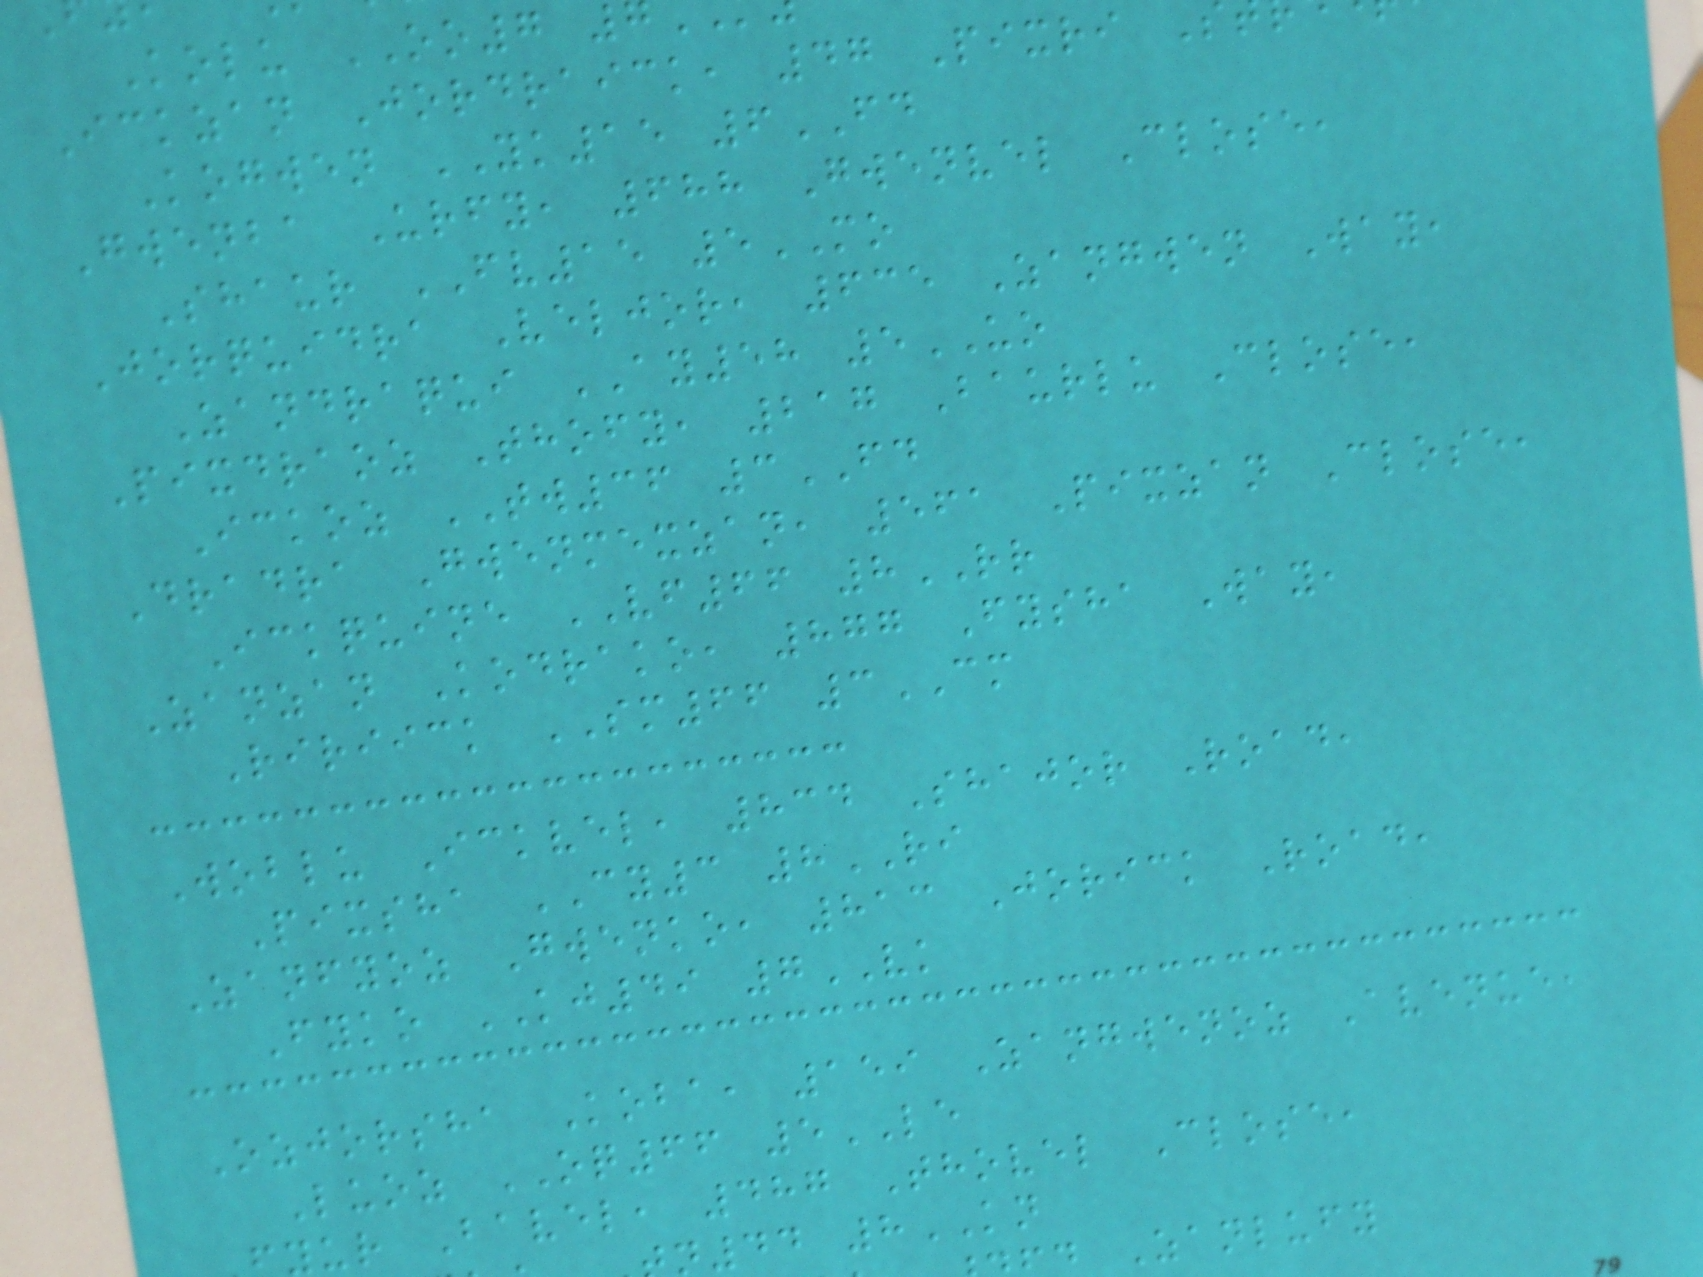Kolu OO7
Ickzan Jordraick, 47 Pixri
Kogwen YK15 6FD
Gwenba Urfy, 688 Gwenvel Close,
Shaur FV15 5MO
Jorquidra Veljor, 635 Zangwen Way,
Zandraqui AY58 5UO
Pixdraoz Thofy, 217 Baurlu Close,
Ickoz TW36 3FD
Dradra Gwenmexzan, 561 Pixzan Close,
Ickquine VF66 8RR
Zanzan Kodrako, 877 Fysha Way,
Ririick SM66 3CM
Woblu Ickvel, 834 Shajor Road,
Pixsha CY3 8RI
Zanfyoz Gwenko, 813 Jorick Road,
Fyko KJ49 7VK
Ozjorsha Koba, 159 Zangwenoz Avenue,
Luoz OQ66 5LE
ur Bavel, 487 Thovel Close,
44 8KN
